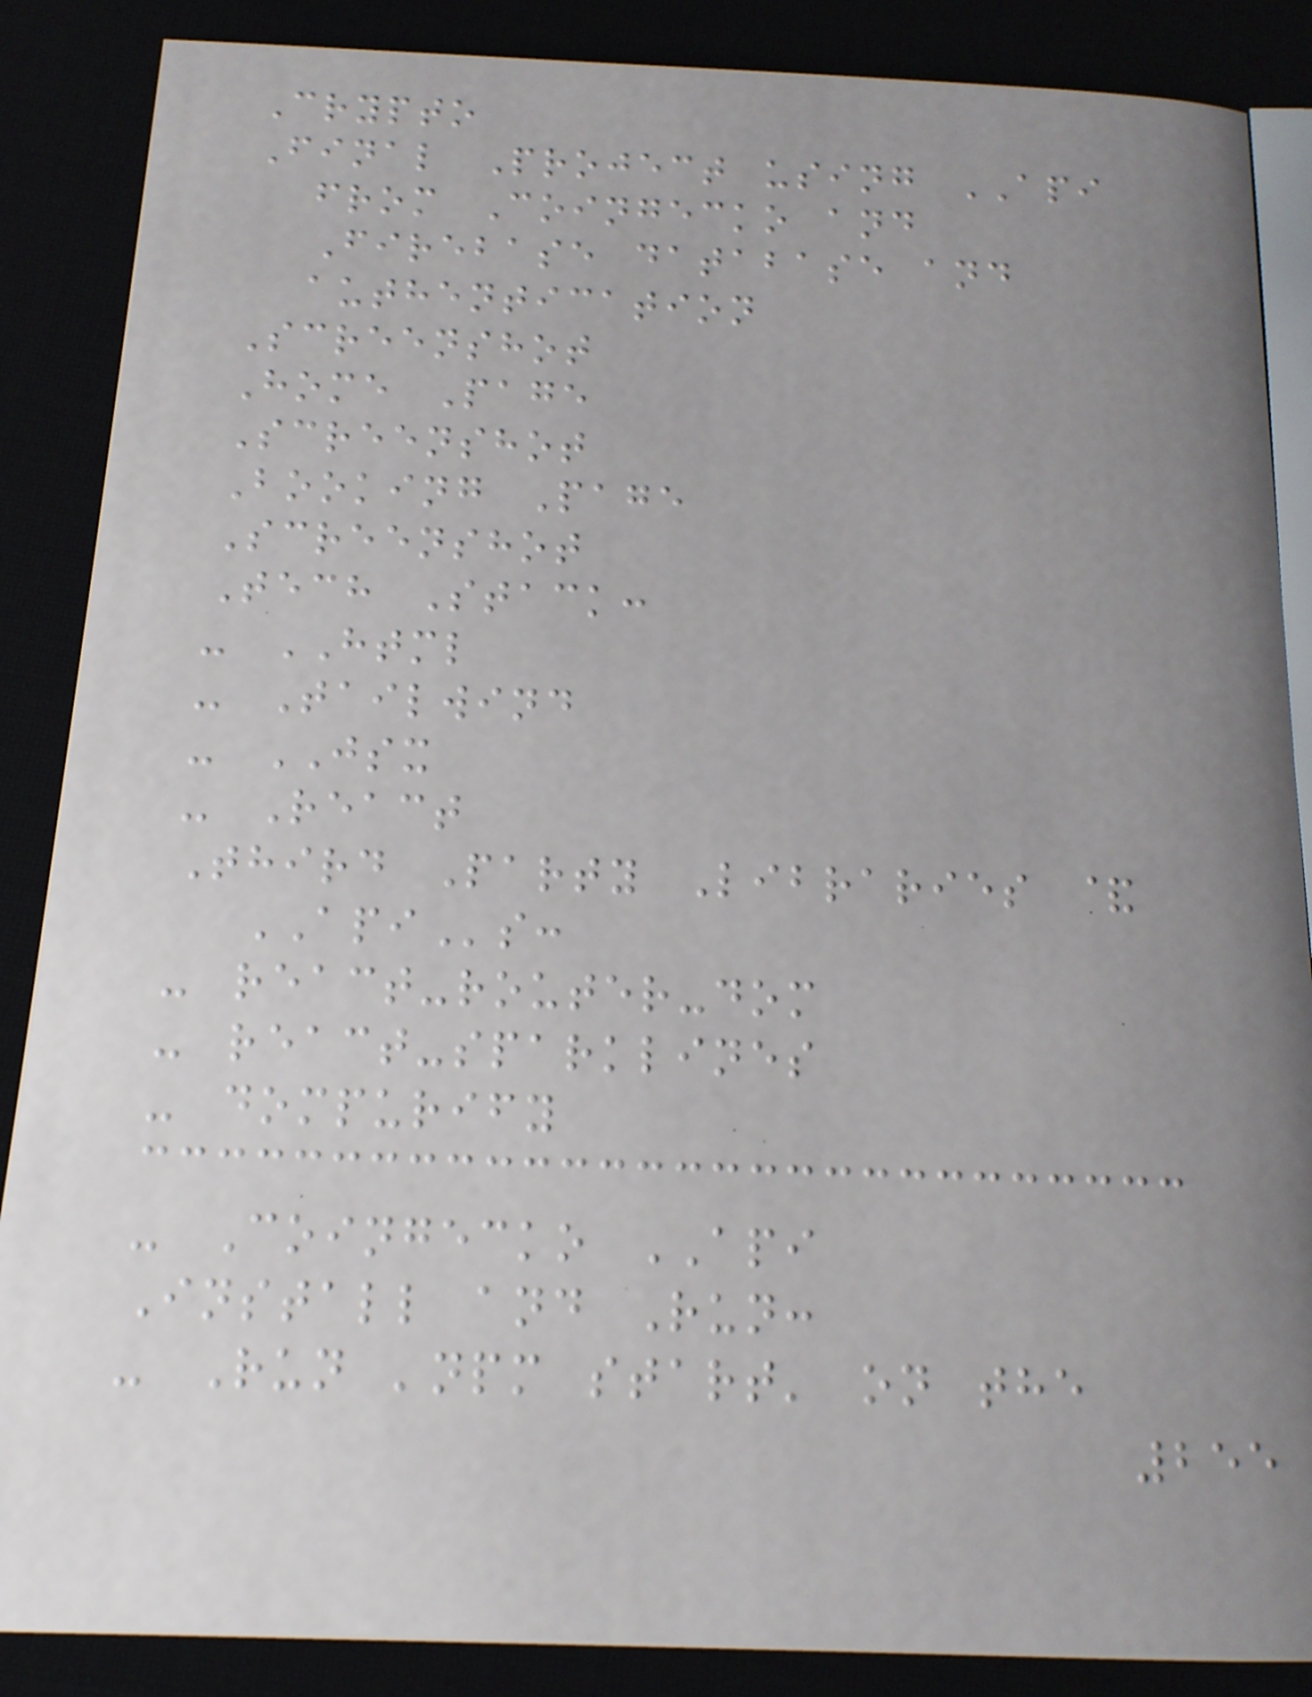Crypto
Final Project using API
from Coingecko and
Firebase database and
authentication
Screenshot
Home Page
Screenshot
Booking Page
Screenshot
Tech Stack:
- HTML
- Tailwind
- JSX
- React
Third Party Libraries &
APIs:
- react-router-dom
- react-sparklines
- dompurify
- Coingecko API
Install and Run:
- Run 'npm start' on the
255
